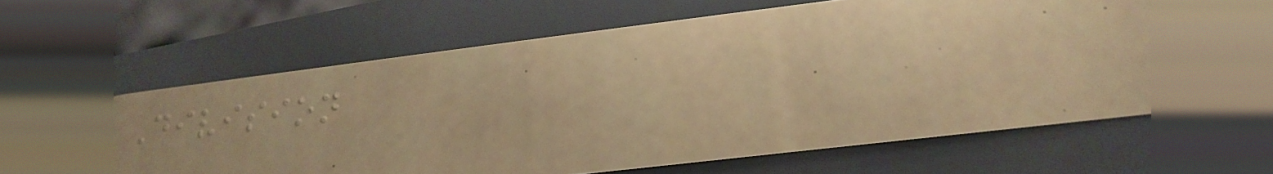Division
